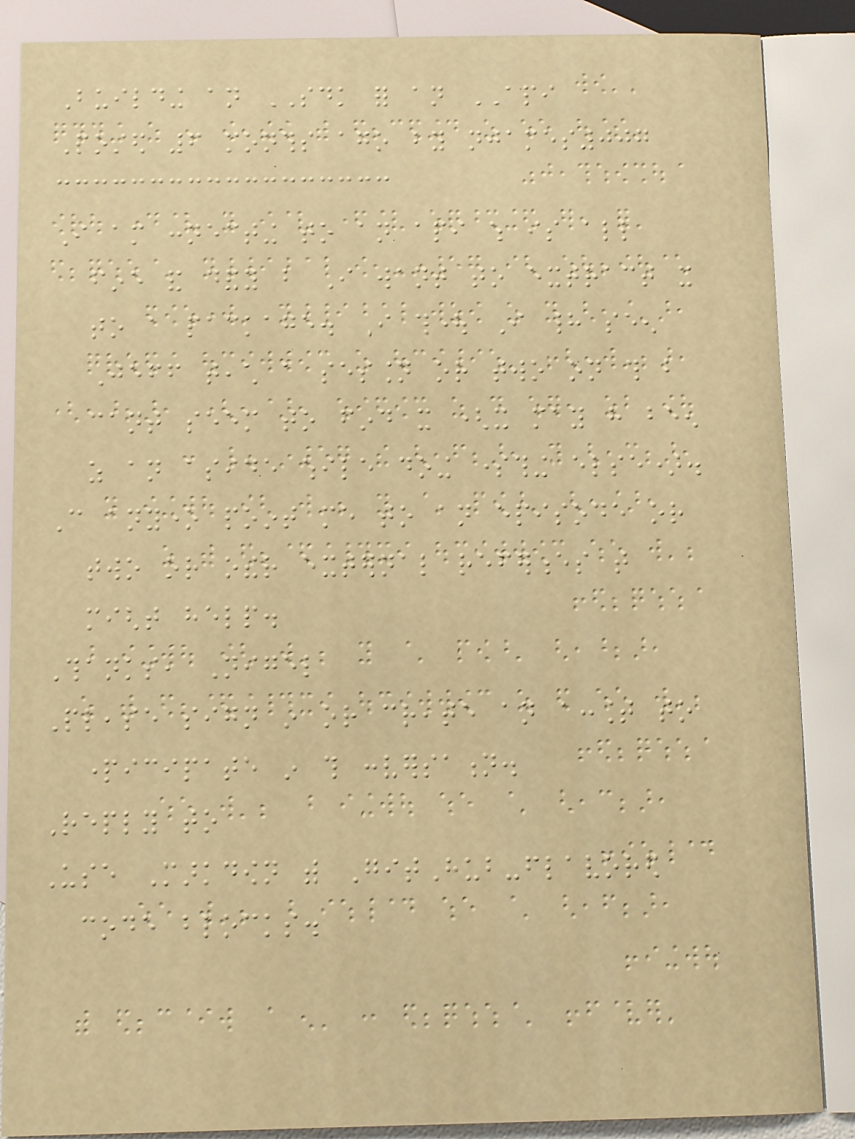Building an SDK for an API
Posted 6 months ago by njames007
I am connecting to an api which is all
fine and dandy but I want to extract it
to a package. I thought I had seen
Jeff teach a session or two on this but
cant seem to find it (it may have been
as an aside while doing something else).
Can anyone point me to an episode or
two or other external references that
might help.
Thanks, Nigel
Please sign in or create an account to
participate in this conversation.
Reply to
Use Markdown with GitHub-flavored
code blocks.
